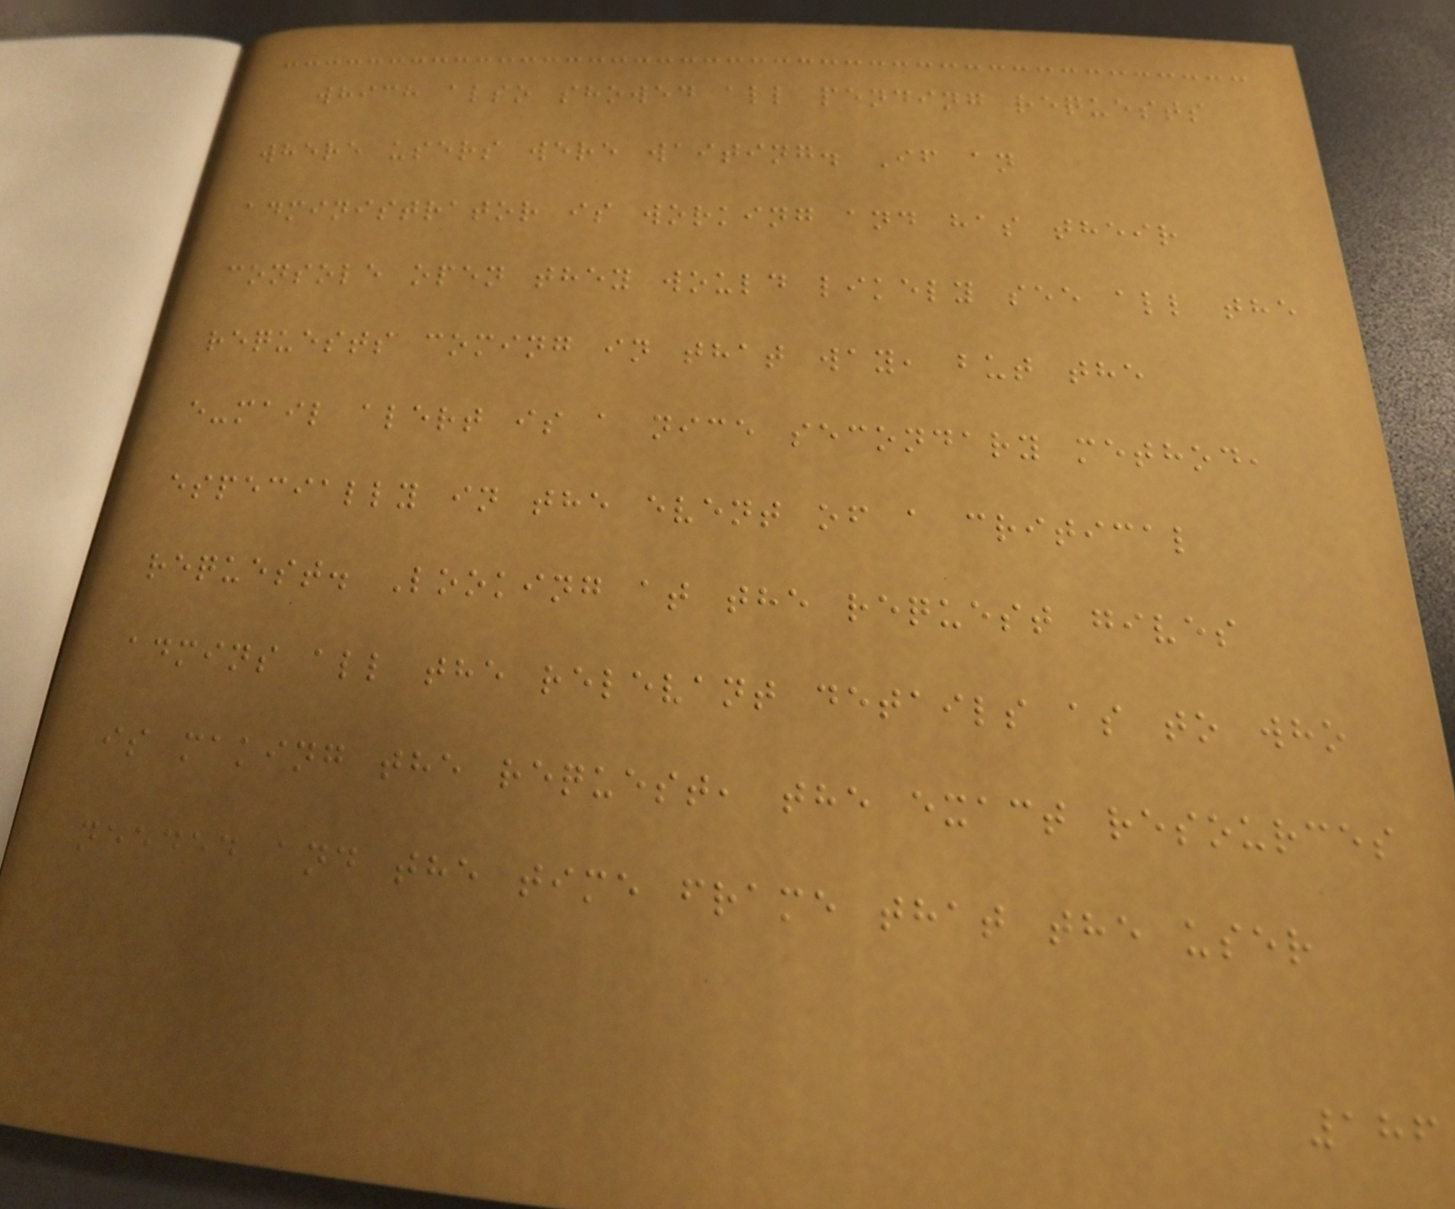which also showed all pending requests
where users were waiting. If an
administrator is working and has their
console open they would likely see all the
requests coming in that way, but the
e-mail alert is a nice secondary method,
especially in the event of a critical
request. Looking at the request gives
admins all the relevant details as to who
is making the request, the exact resources
needed and the time frame that the user
186
